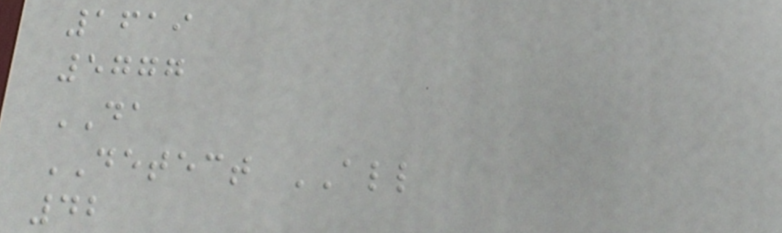1619
5777
DA
DETECT ALL
42
